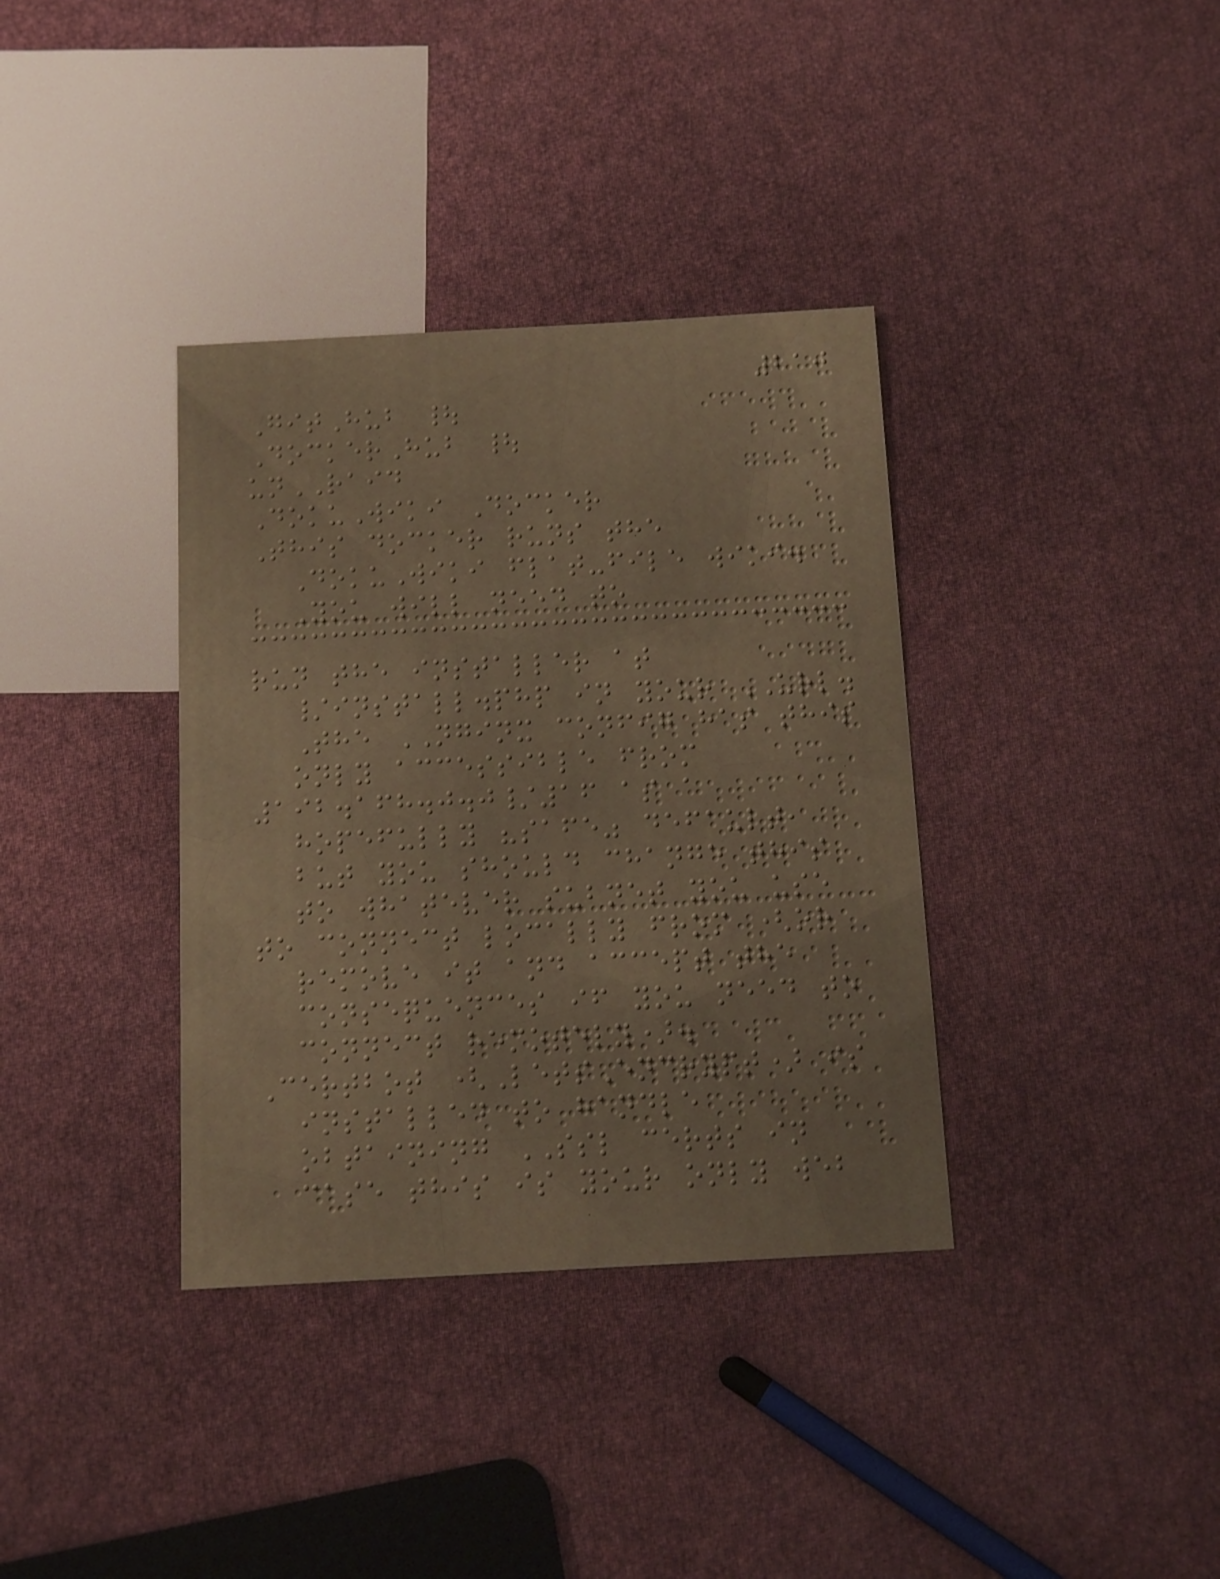210
GitHub |
DockerHub |
unRAID
DokuWiki Docker
This docker runs the
DokuWiki flat-file wiki.
You will need to
run the installer at
/install.php in your URL.
The NGINX config has this
only accessible from
192.168.0.0/16 as a
hopefully "safe" default,
but you should change this
to whatever subnet you use
to connect locally from (or
remove it and accept the
consequences if you need to
connect remotely).
Certbot (LetsEncrypt) is
installed to handle
obtaining SSL certs in
case this is your only web
